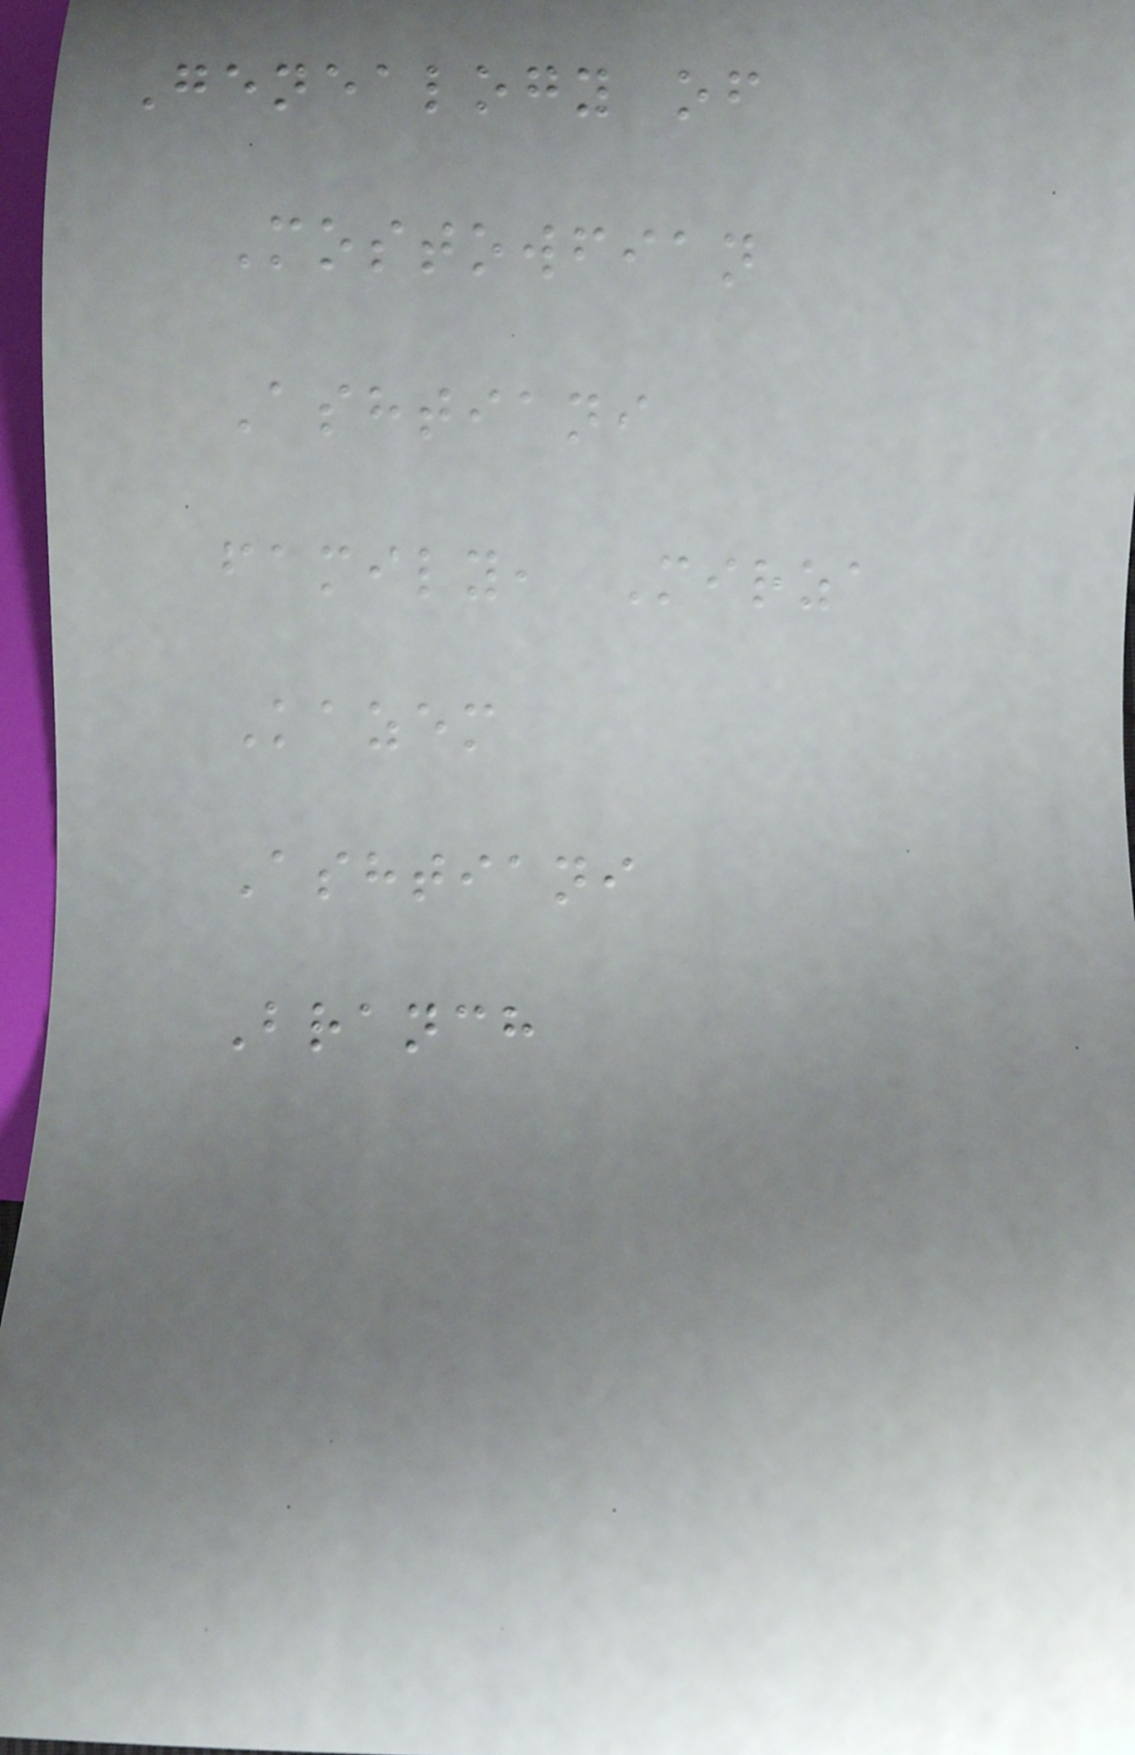Genealogy of
Mostowfian
Ashtiani
family, Mirza
Kazem
Ashtiani
Branch
